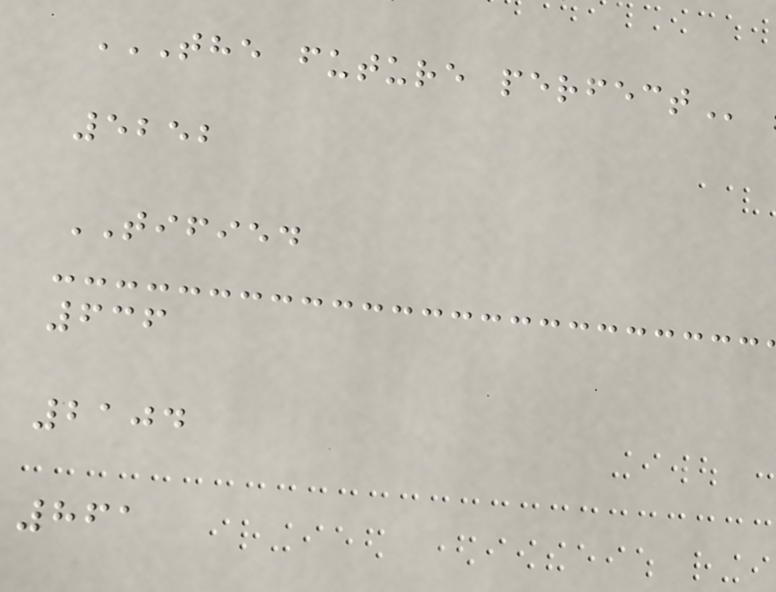THE FUTURE PERFECT
5252
TIFIED
636
2104
861
